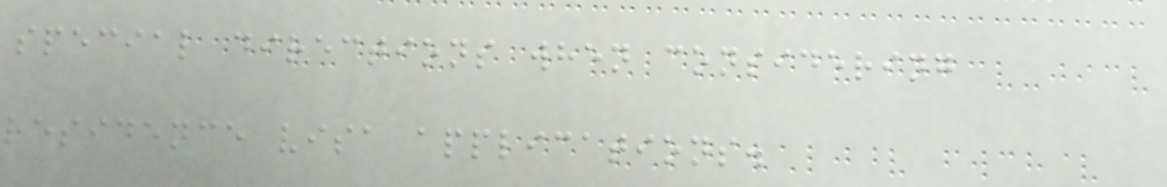special directions when considering
residence visa applications.
